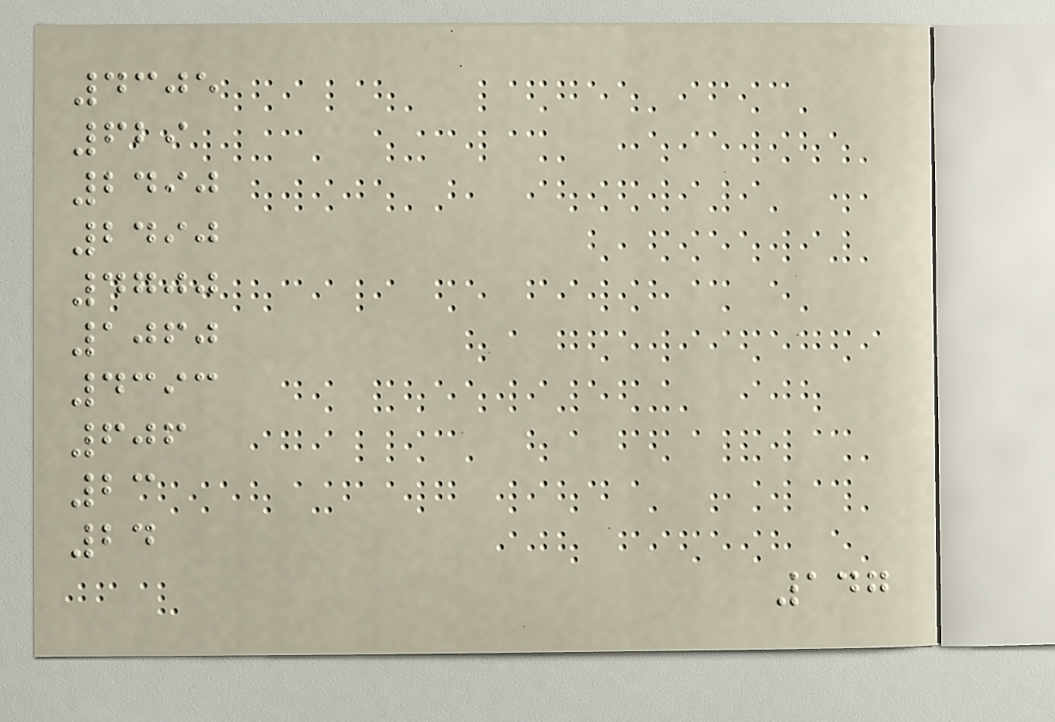4305
629
2490
2490
4700
1060
4393
606
23
24
147
